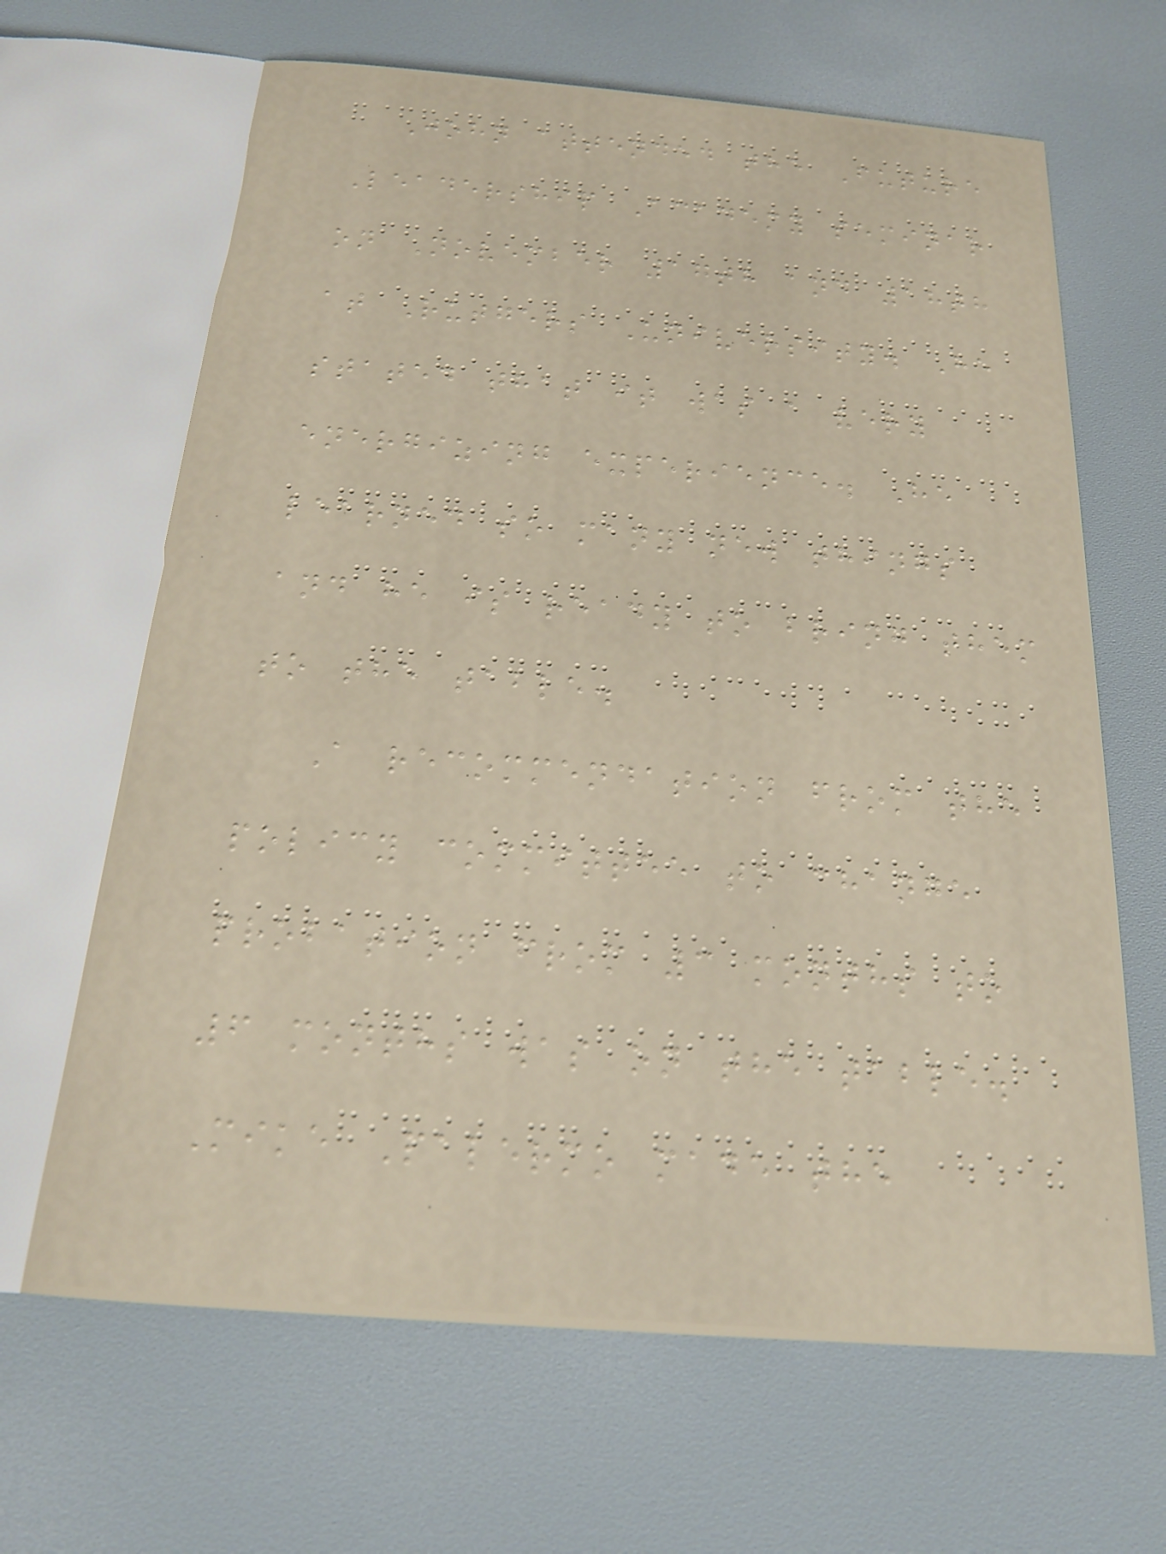John attended the Future
Leadership Academy seminar
on November 17th and 18th
at Rutgers University. He
stated that it was a very
energizing experience. He
learned so many new things
and he is ready to bring them
to the table.
A recommendation from the
policy committee to change
probation from 3 months to
6 months was on the table.
Mike Palermo made the
